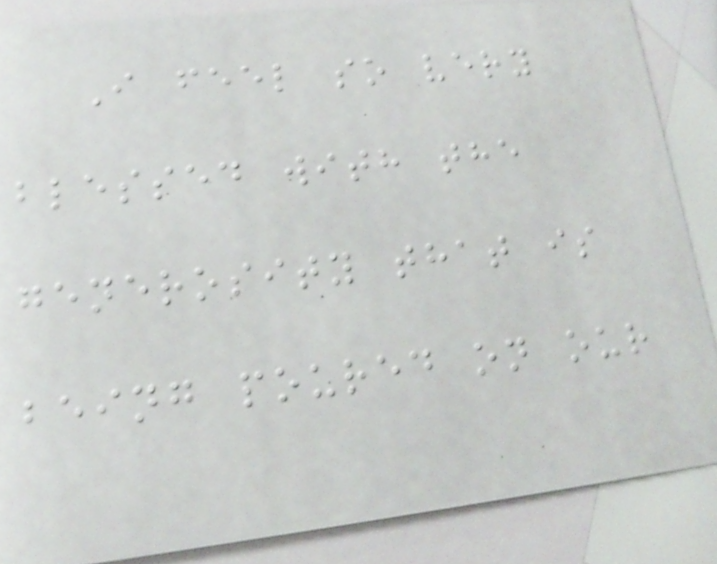I feel so very
blessed with the
generosity that is
being poured on our
